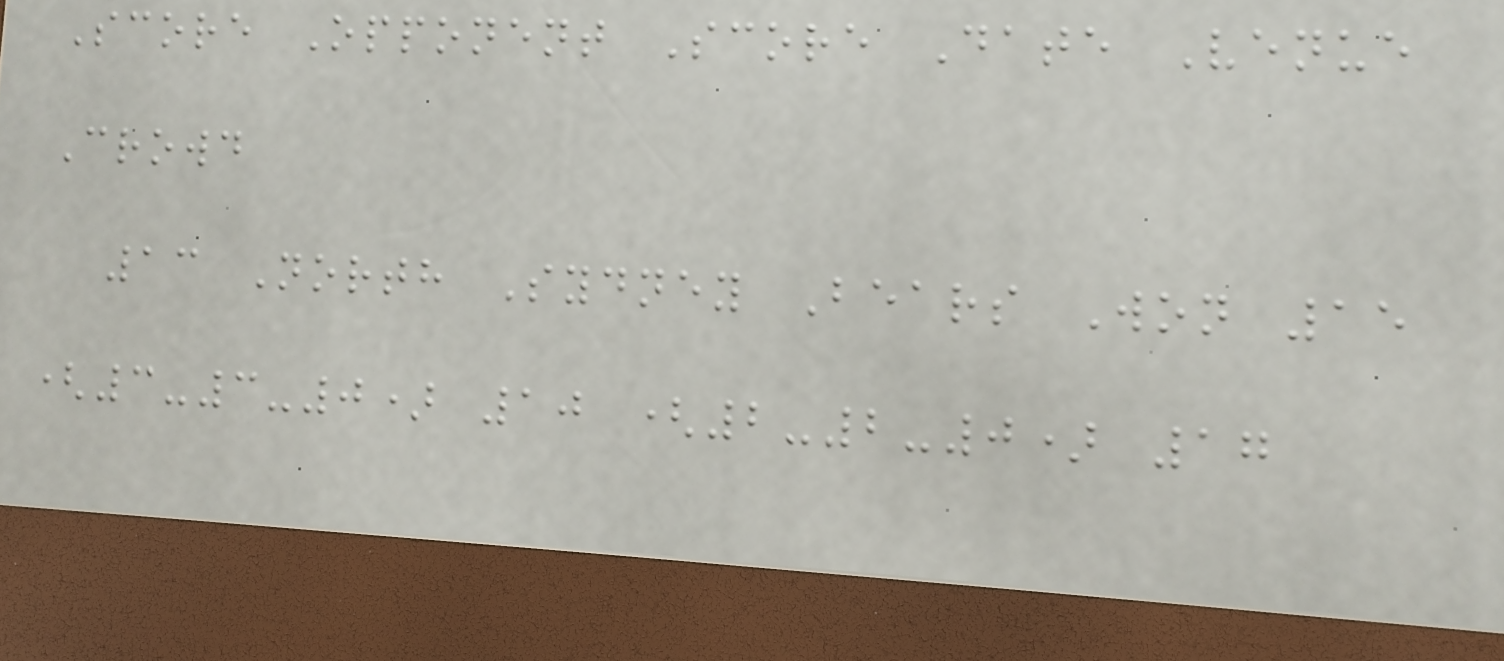Score Opponent Score Date Venue
Crowd
13 North Sydney Bears Won 15
(3-3-0) 10 (2-2-0) 17
